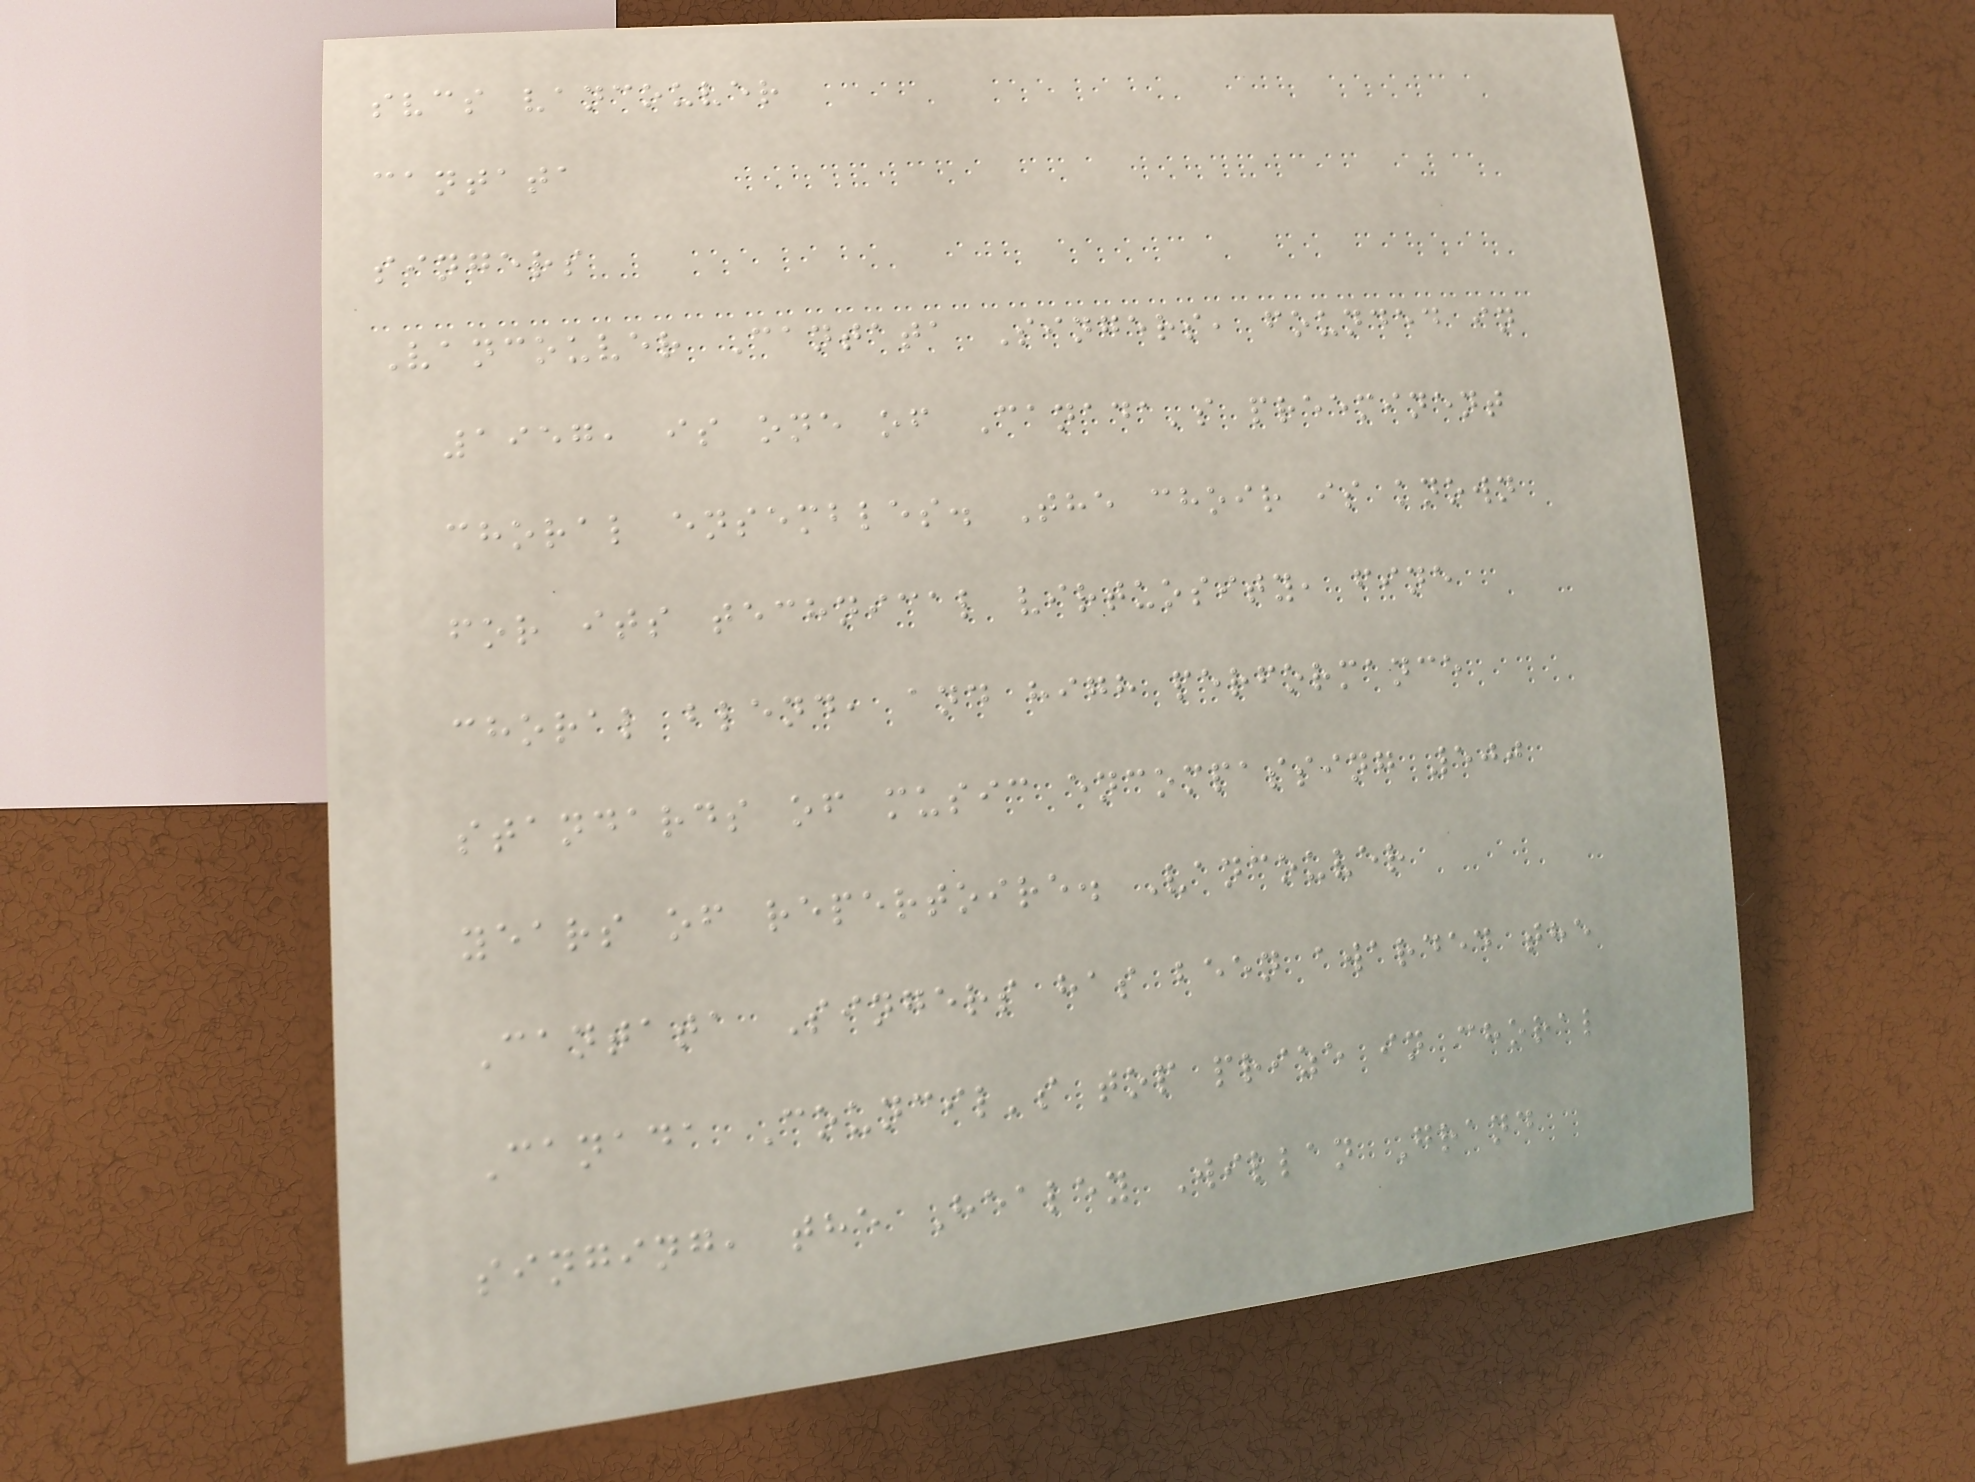svcs vancouver
cantata
singers
Vancouver Cantata Singers, founded in
1957, is one of Canada's preeminent
choral ensembles. The choir is known
for its technical virtuosity, fine
choral blend, and high performance
standards of music encompassing 500
years of repertoire. Vancouver
Cantata Singers has been awarded the
Canada Council's top prize in choral
singing, the Healey Willan Grand
